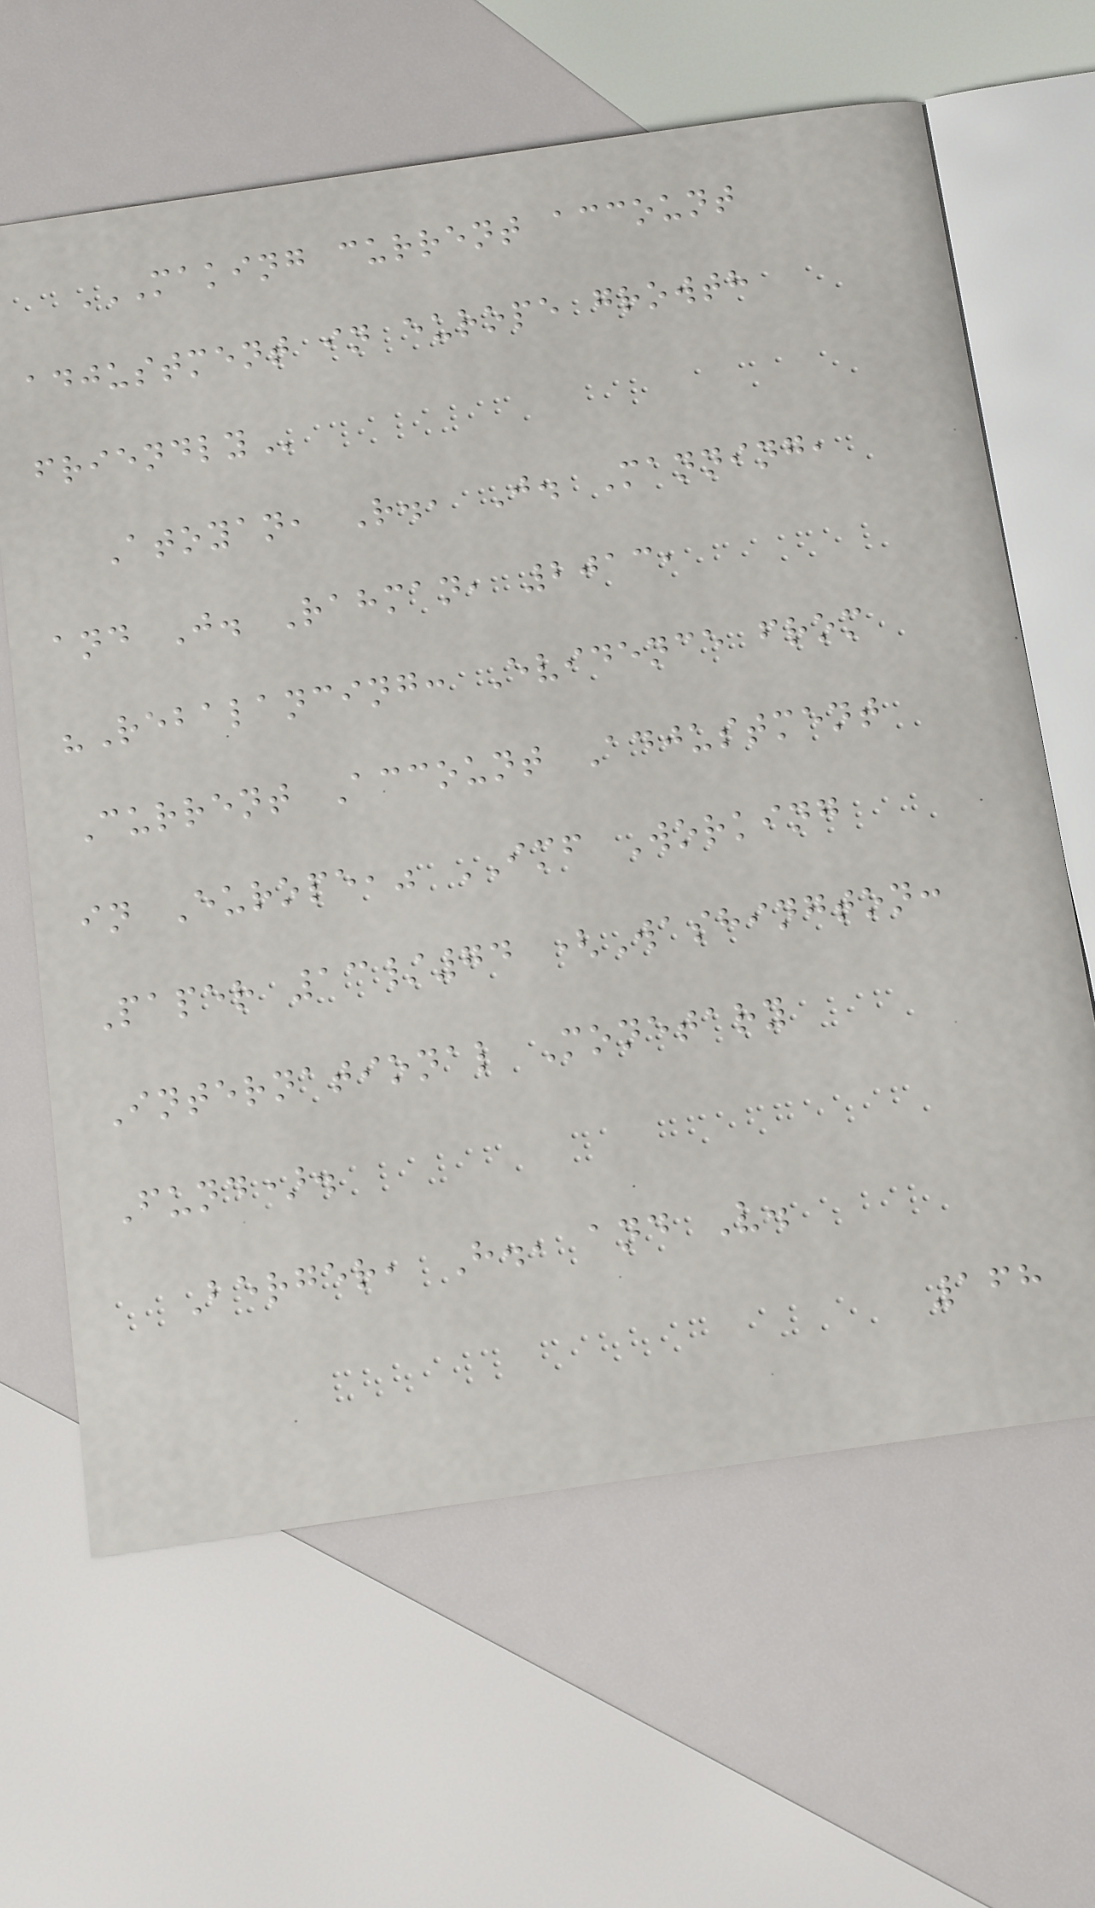MAKING CURRENT ACCOUNT
ADJUSTMENT IN EUROPE GROWTH
FRIENDLY
Atoyan, R., J. Manning,
and J. Rahman, 2013,
"Rebalancing: Evidence from
Current Account Adjustment
in Europe," IMF Working
Paper 13/74 (Washington:
International Monetary
Fund).
Berger, H., and V.
168
